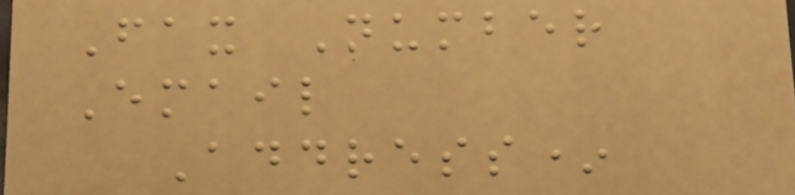Fax Number
Email
Address*
